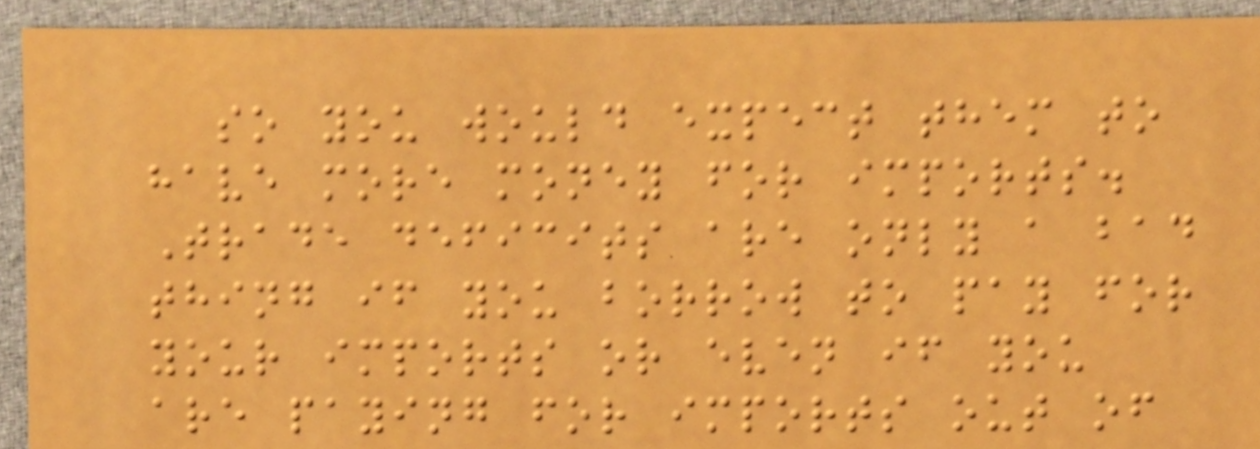so you would expect them to
have more money for imports.
Trade deficits are only a bad
thing if you borrow to pay for
your imports or even if you
are paying for imports out of
